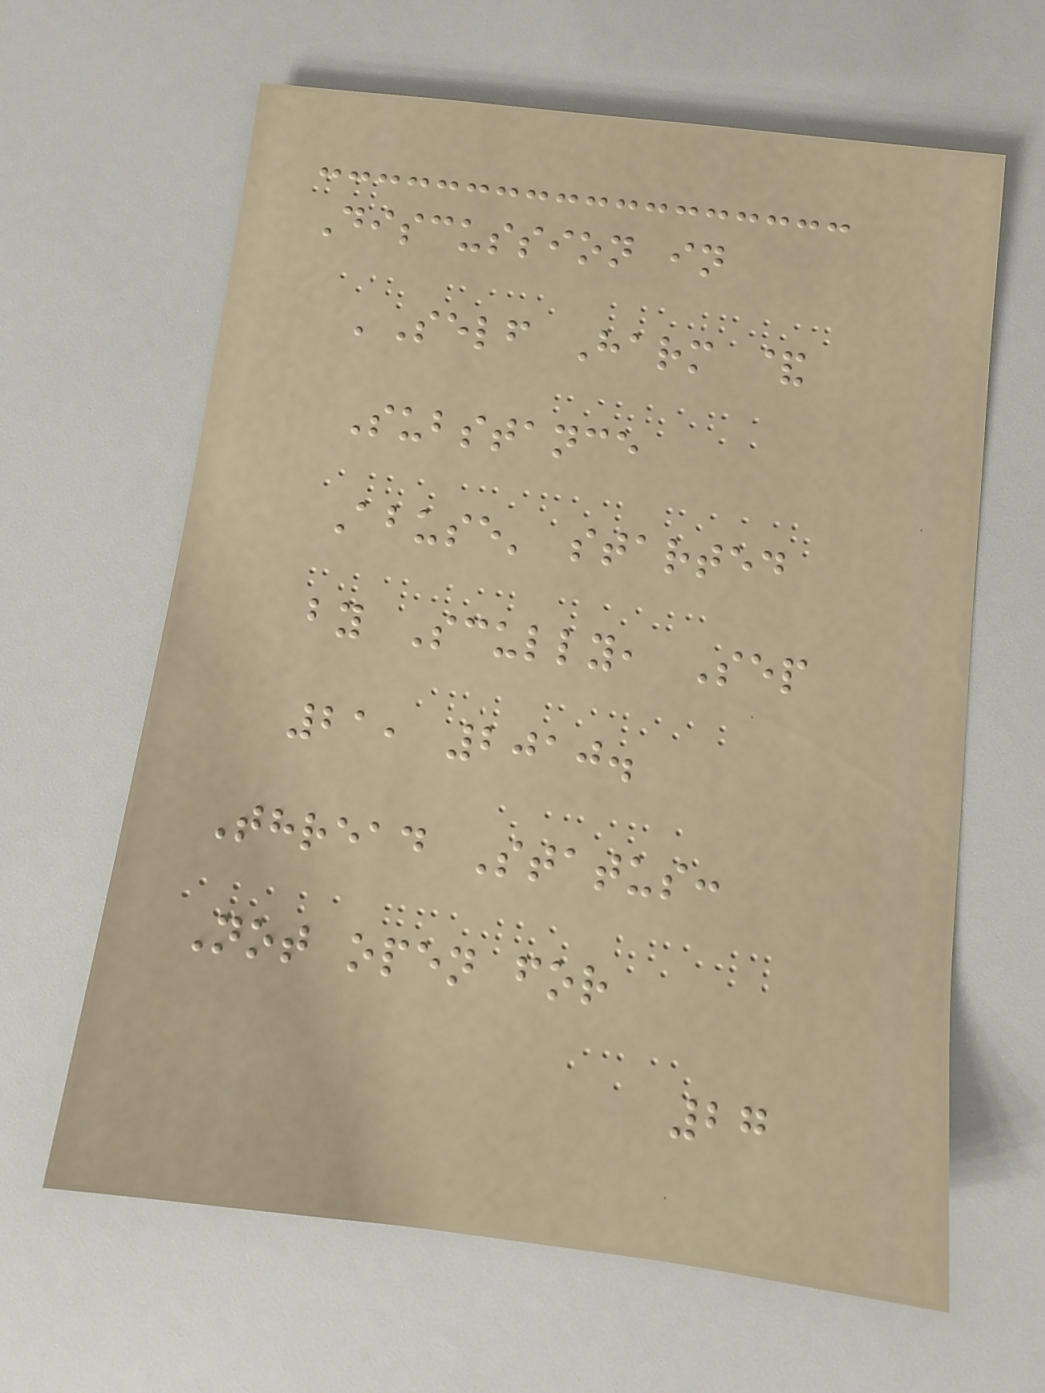Discussion in
'Self Harm &
Substance
Abuse' started
by Scully, Sep
21, 2010.
Thread Status:
Not open for
27
